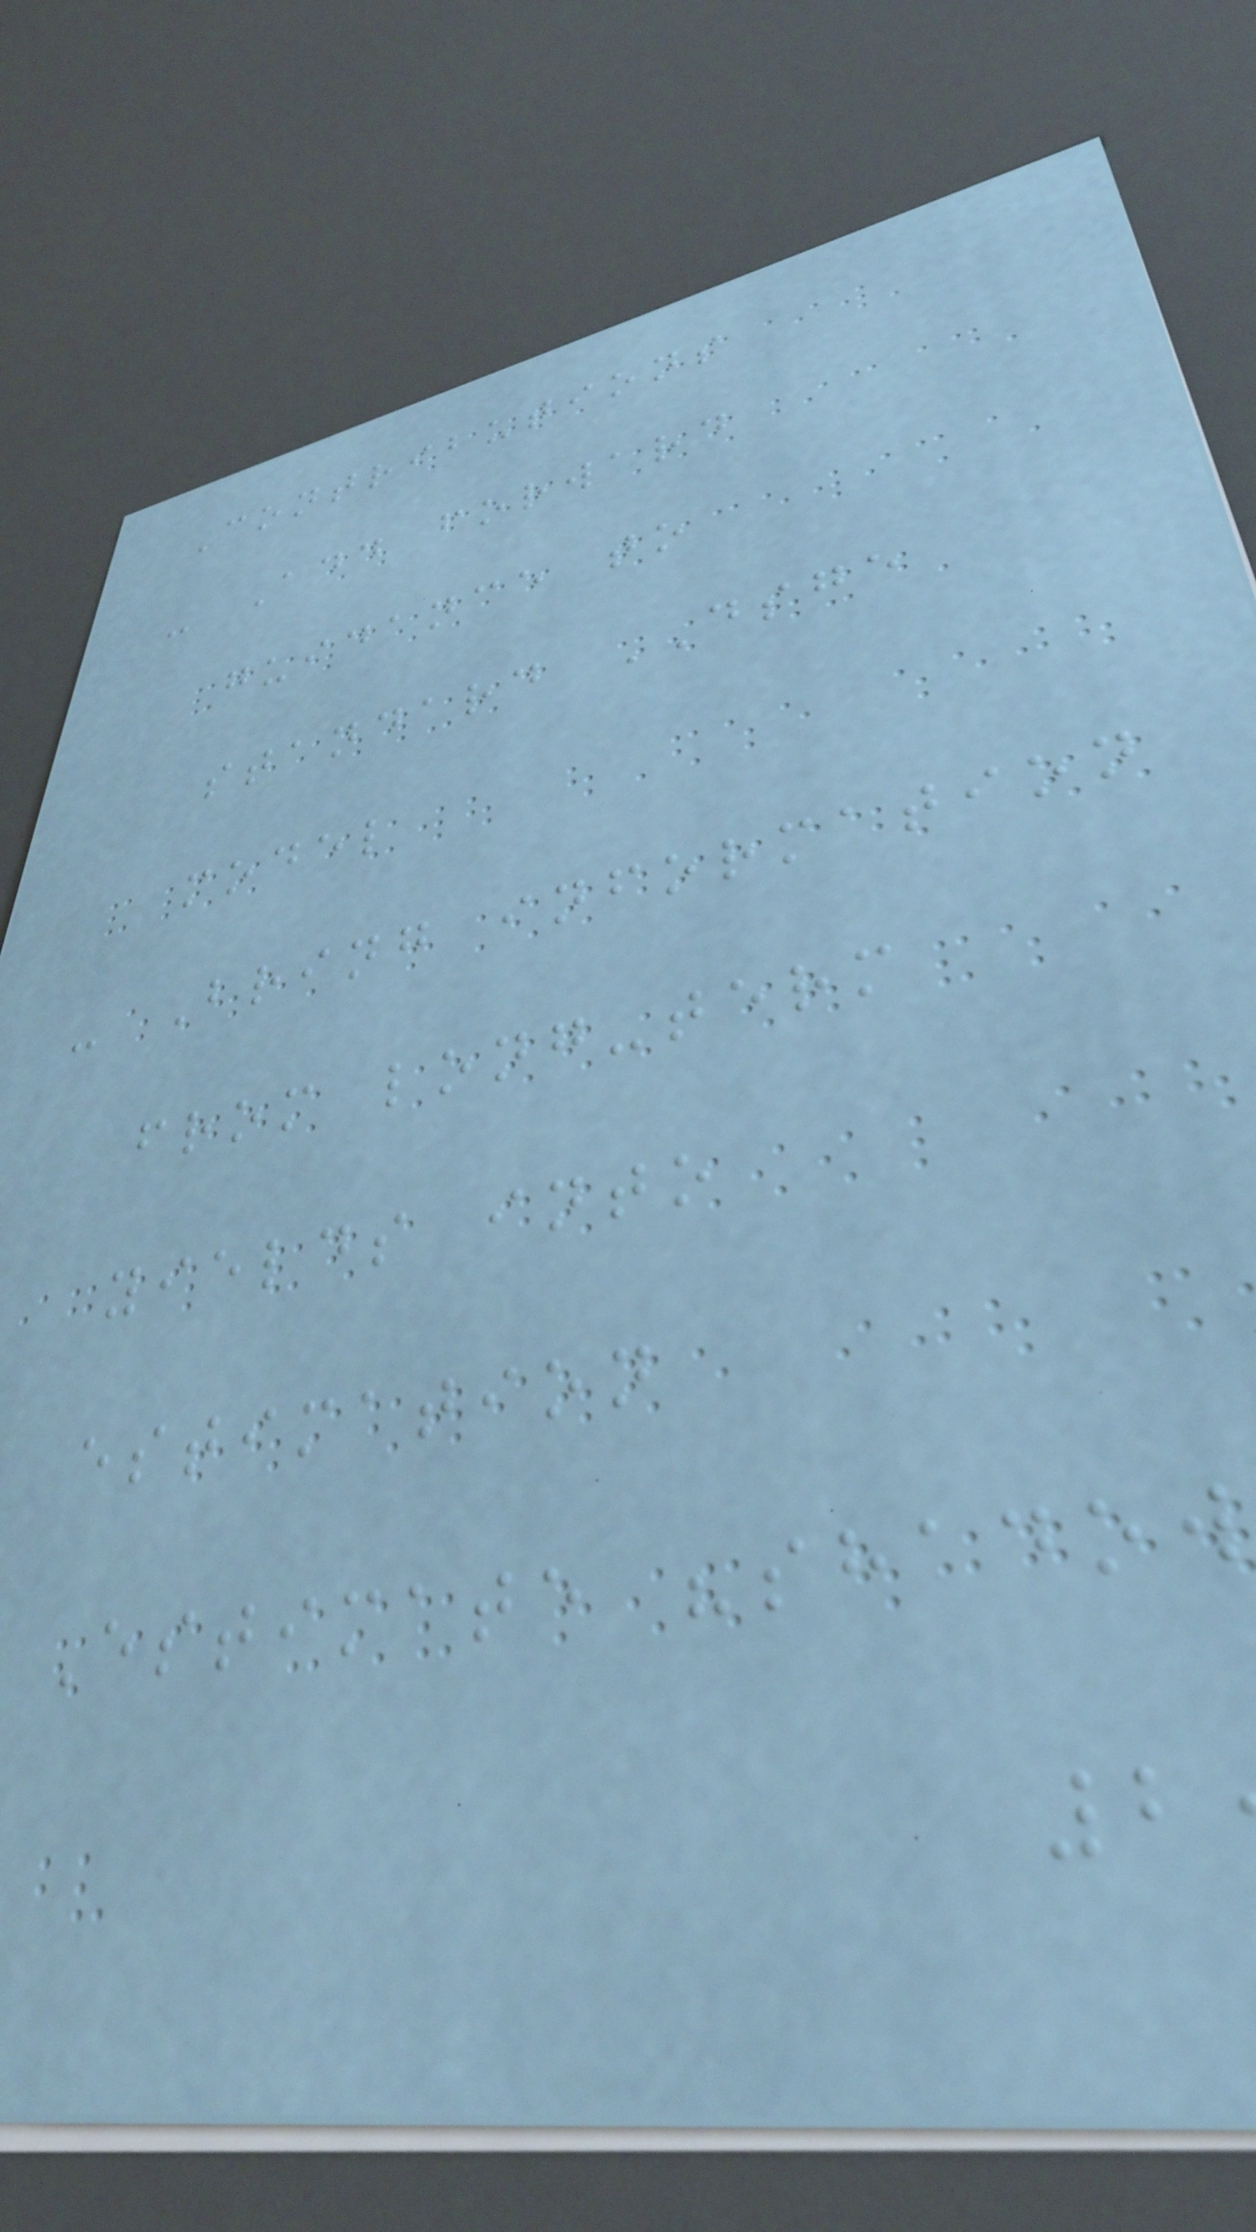Contributions
- Add forward
guidance to
standard DSGE
model
- Bring information
from long-term
yields into
estimation
Estimate "shadow
